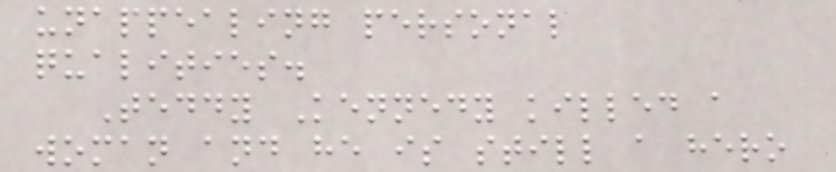unappealing personal
qualities.
Teddy Kennedy killed a
woman and he is still a hero
